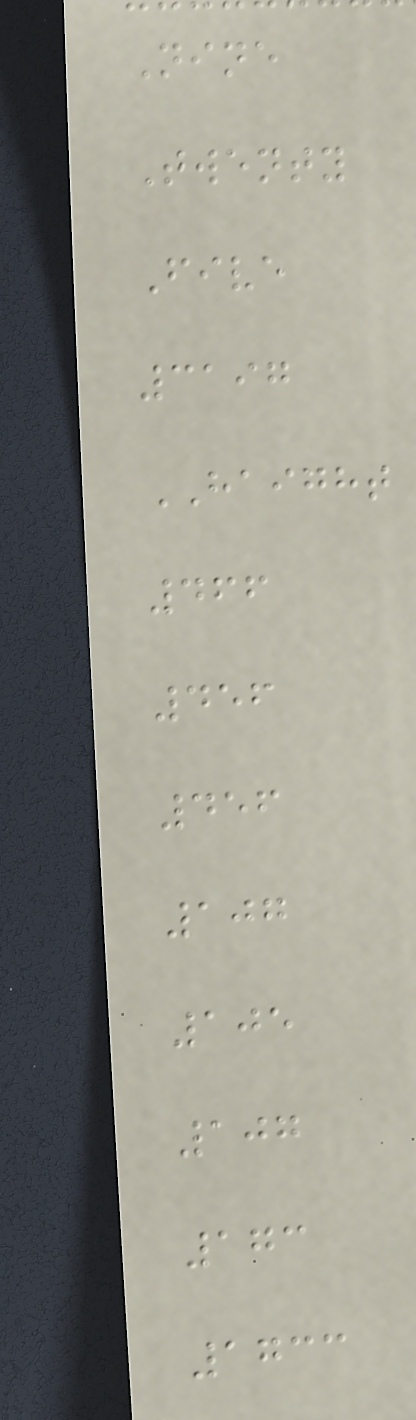Nine
Twenty
Five
3197
HAIGHT
466
456
456
107
105
107
173
1733
